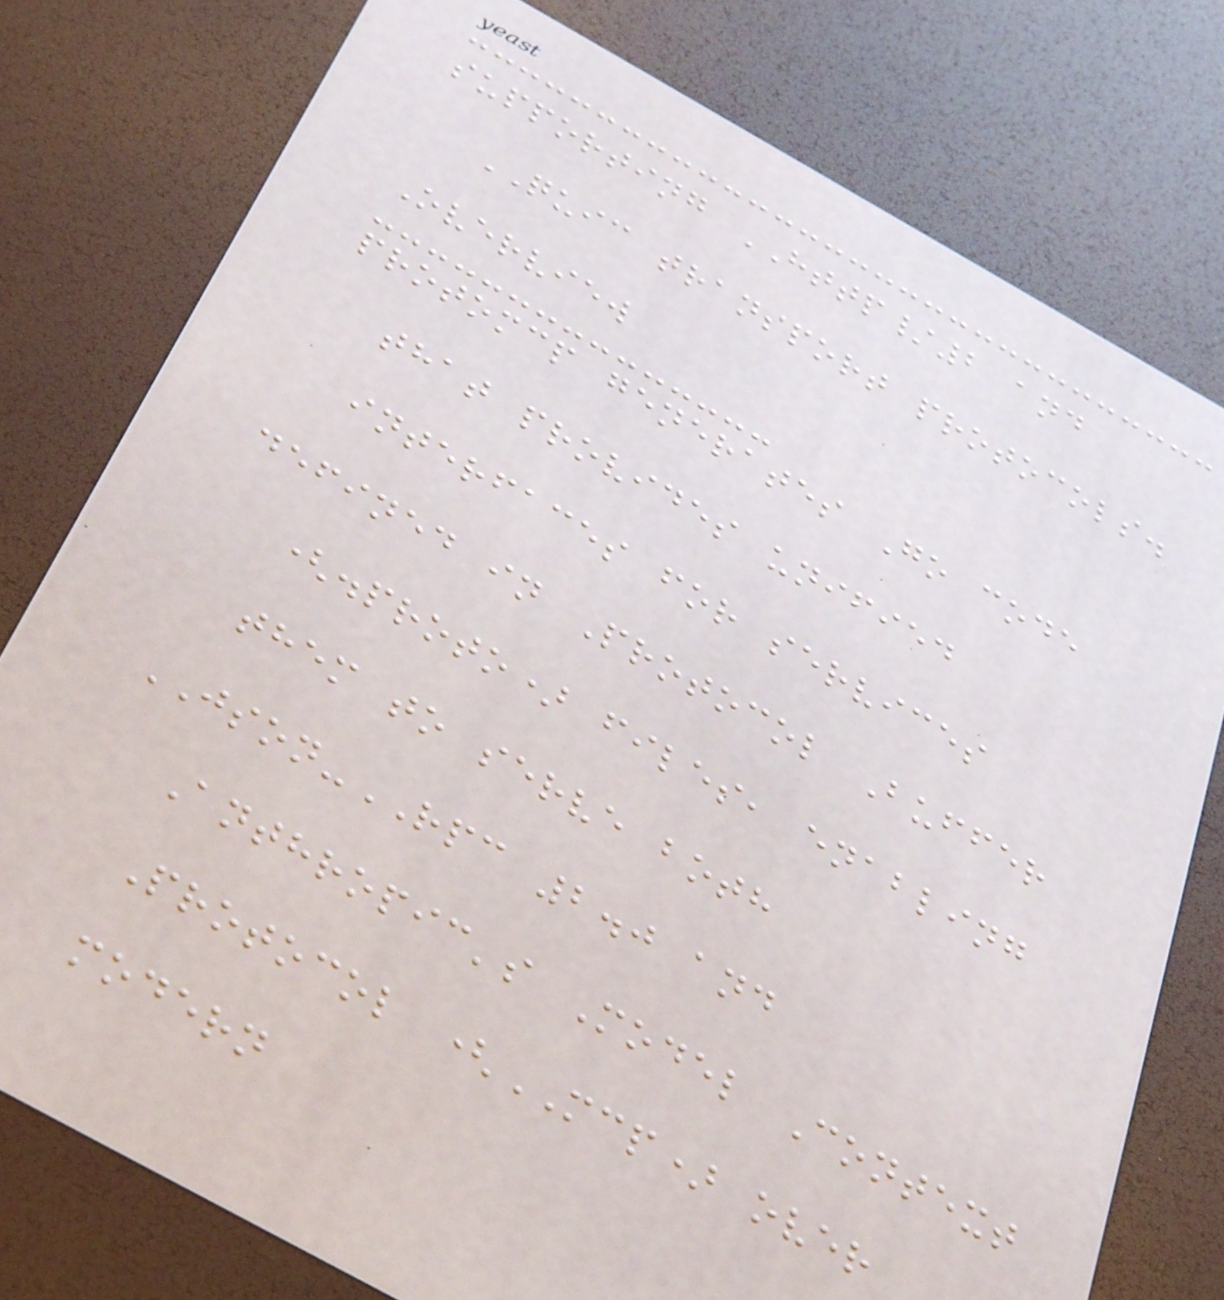supporting HTTP/2 and
QUIC transport protocols.
Overview
protomcp generates Go code
that provides unified
interfaces for services
defined in Protocol Buffer
(.proto) files, enabling
them to serve both
JSON-RPC 2.0 and
Anthropic's Model Context
Protocol (MCP) over
modern
